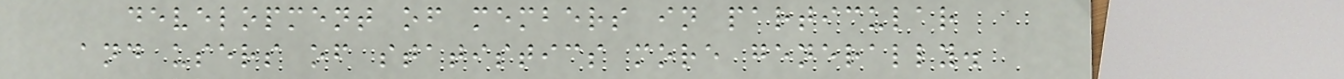development of members in particular
and users of statistics more generally.
